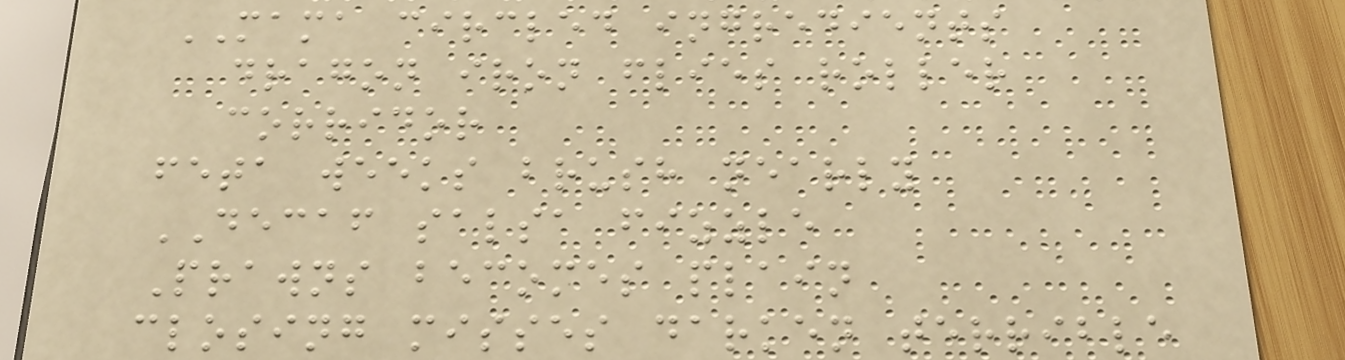MAMA circled ingredients
dragon iron flies roller
corridor
feta weeks brush nearly
DECAF salsa fizzle
Prawns becomes plain
closing misses darken terrible
